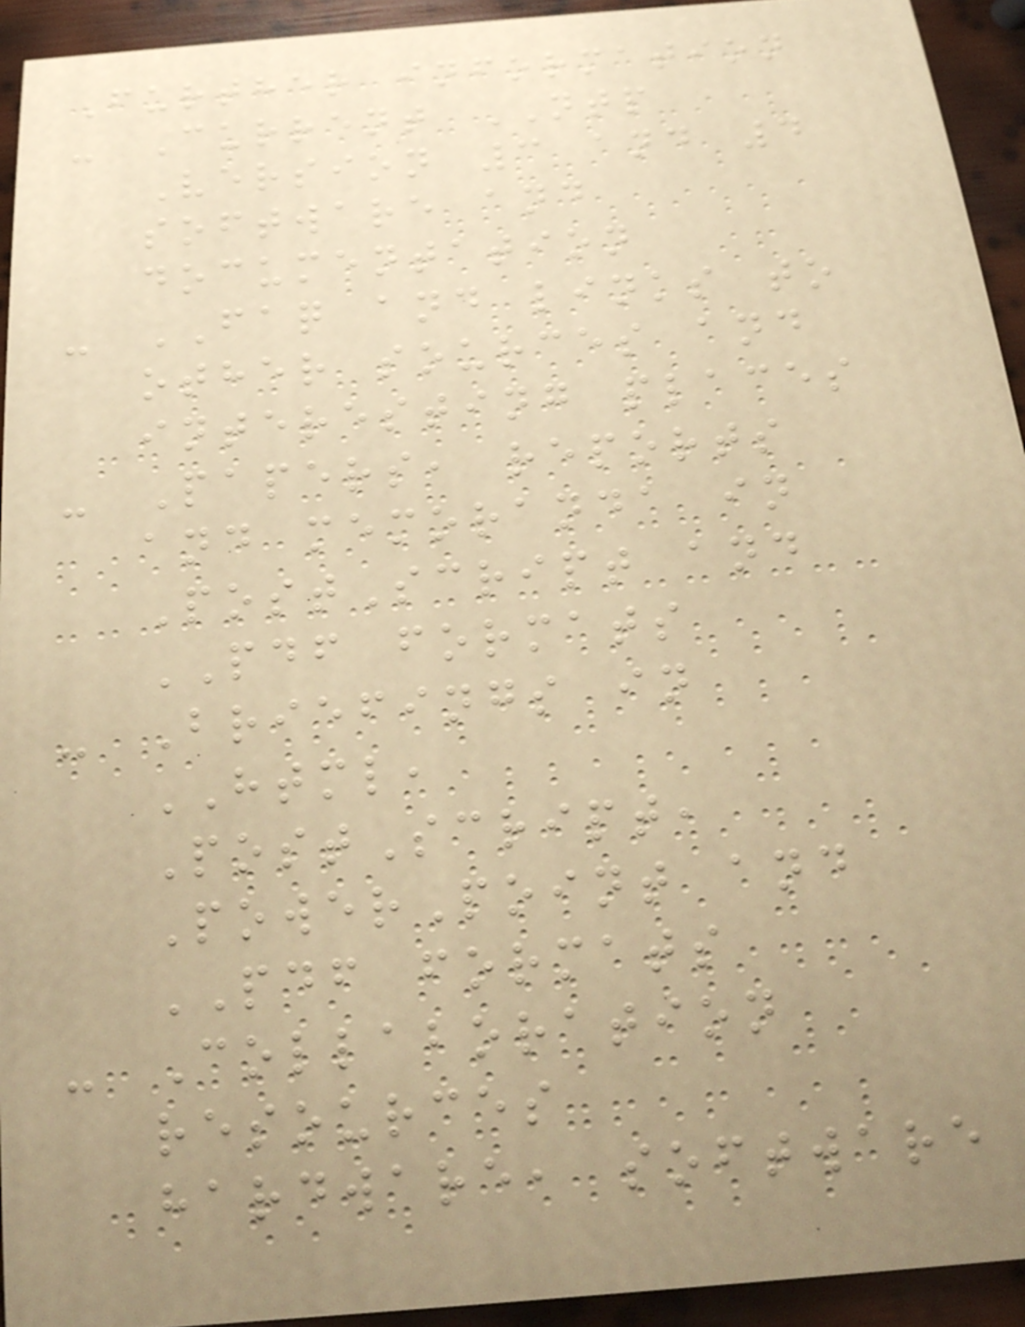Further information
- Current NTP
Version 3 and 4
software and
documentation
- FAQ and links to
other sources and
interesting places
- Papers, reports
and memoranda in
PostScript and
PDF formats
- Briefings in
HTML,
PostScript,
PowerPoint and
PDF formats
- Collaboration
resources
hardware, software
